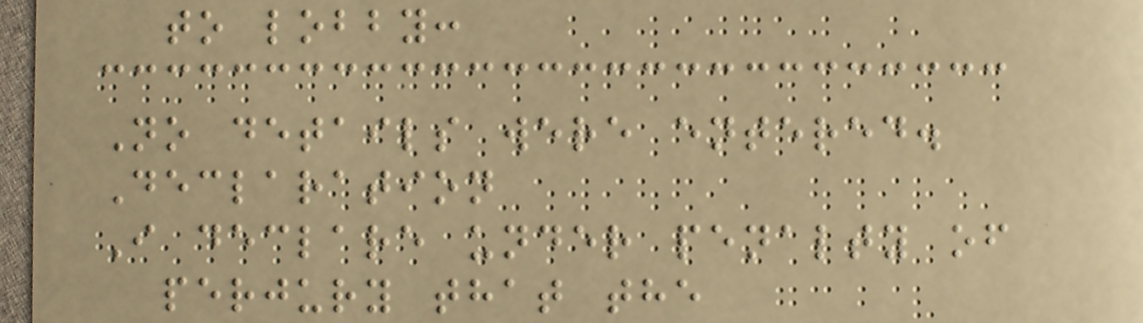to lobby:
No details were entered.
Declaration
I declare under penalty of
perjury that the
